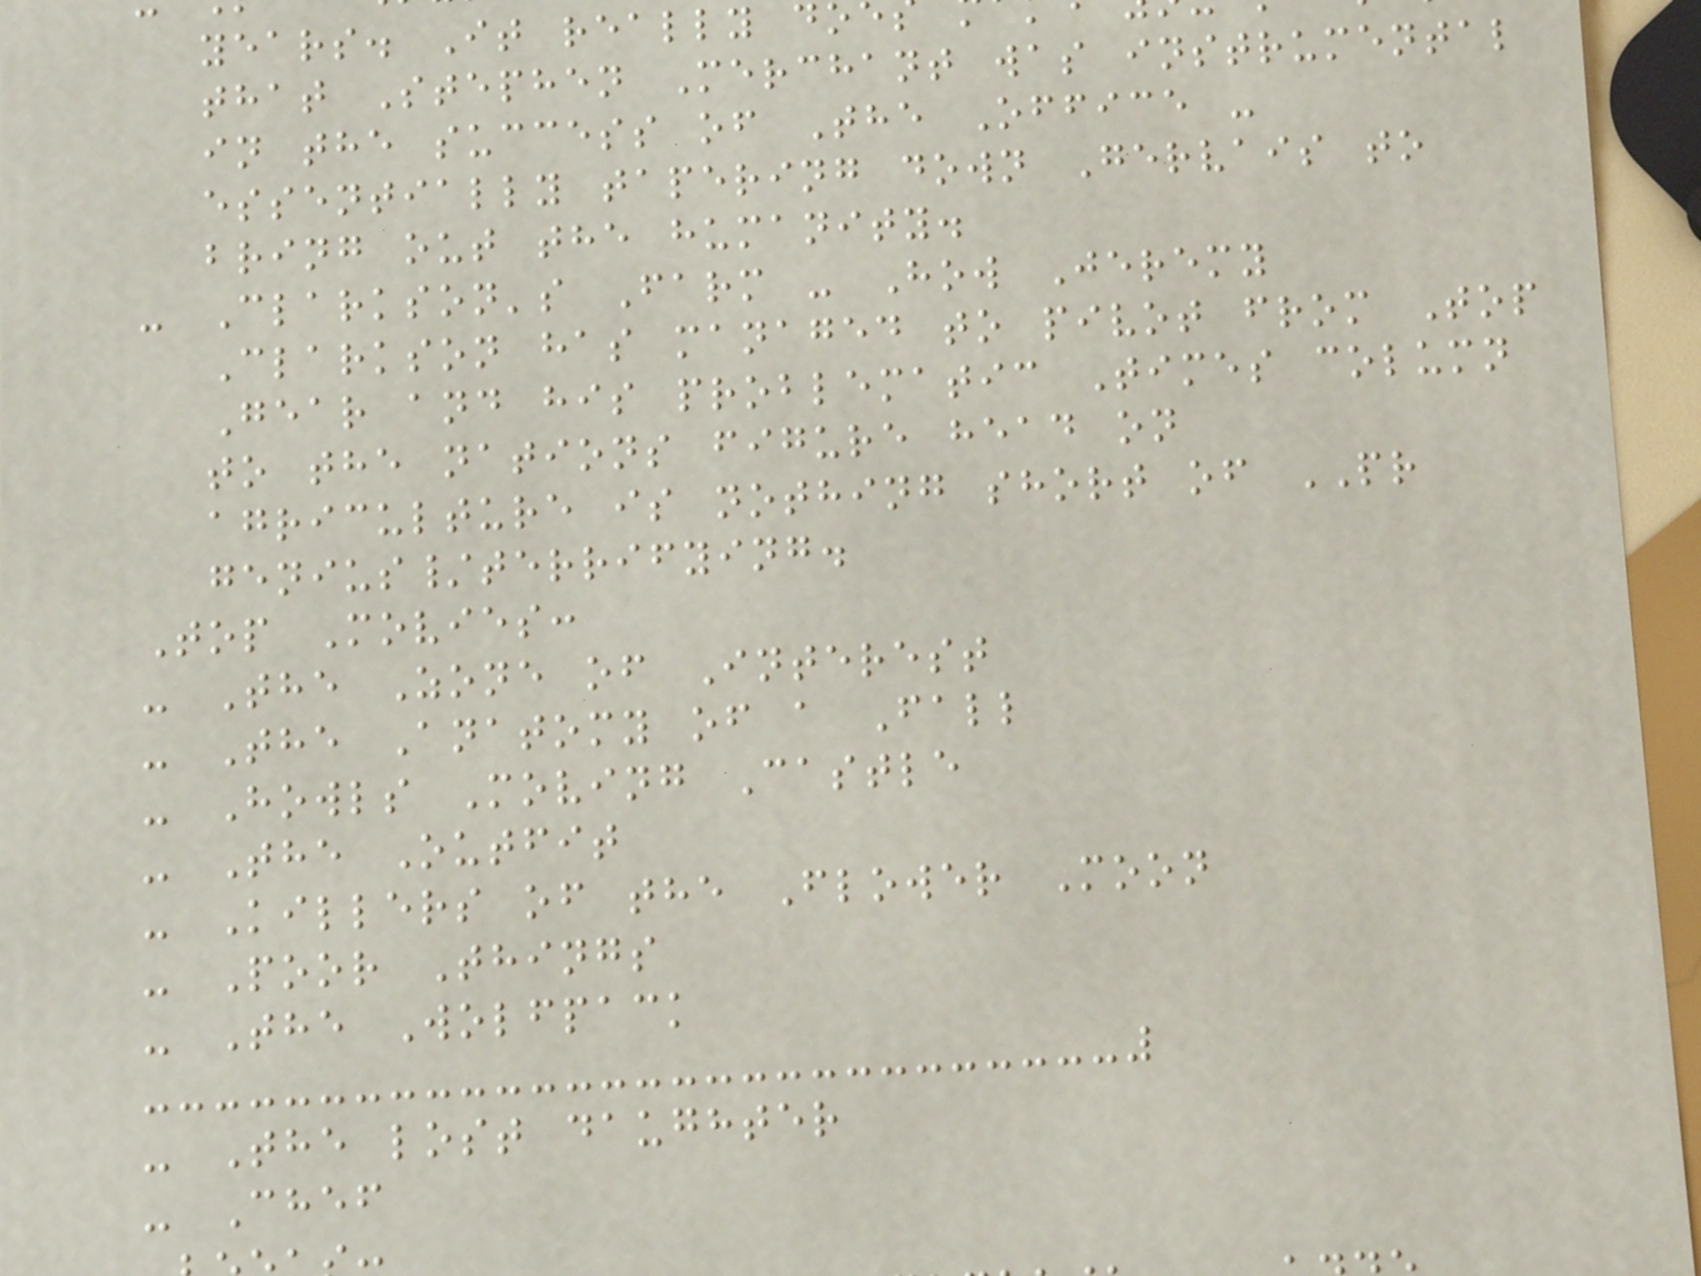years. It really d
that Stephen Merchant was instrumental
in the success of The Office -
essentially tapering down Gervais to
bring out the humanity.
- Clarkson's Farm - How Jeremy
Clarkson has managed to pivot from Top
Gear and his problematic Times column
to the nations figure head on
agriculture is nothing short of PR
genius/terrifying.
Top Movies:
- The Zone of Interest
- The Anatomy of a Fall
- Howls Moving Castle
- The Outfit
- Killers of the Flower Moon
- Poor Things
- The Wolfpack
- The lost daughter
- Chef
